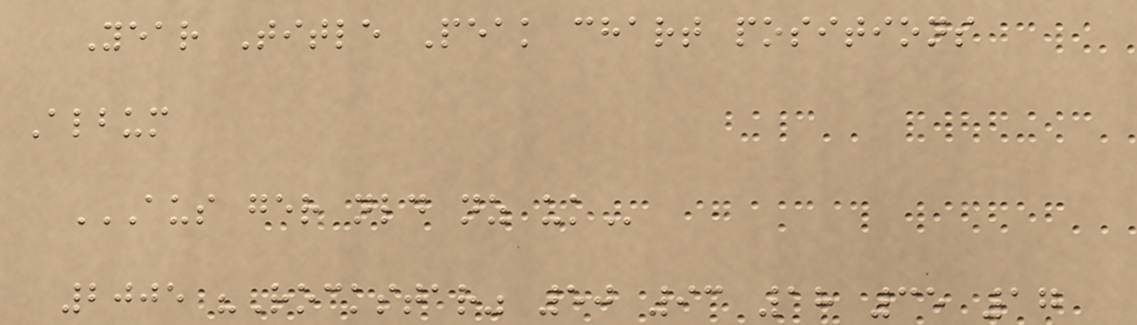Year Title Peak chart positions
Album
AUS GER NLD NZ UK
2005 "Rockstar" 50 93 18 35 17
